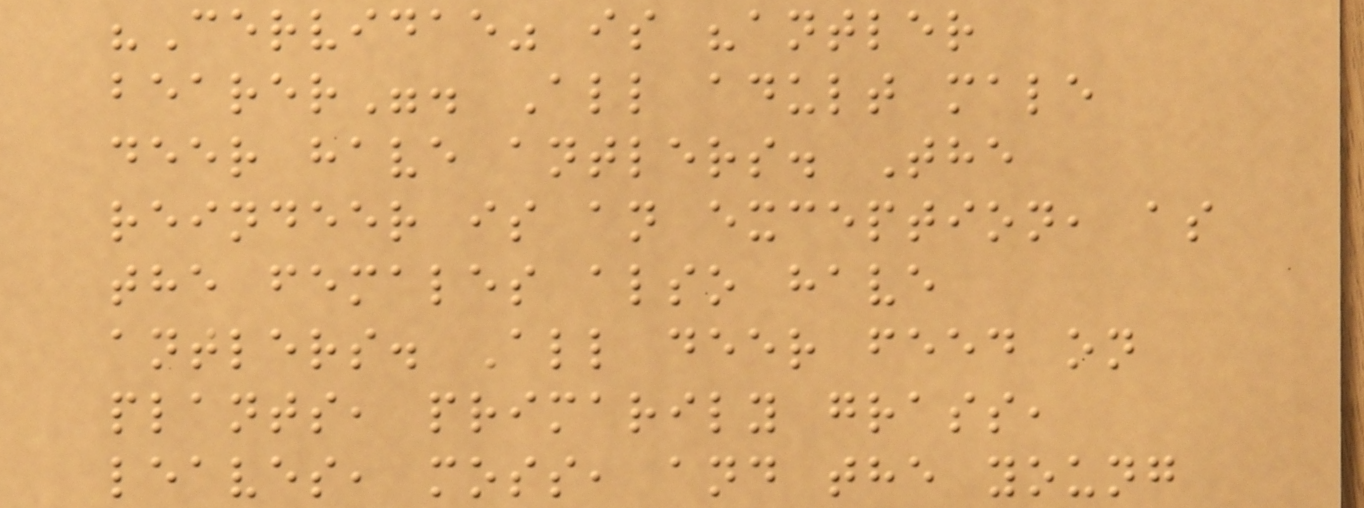"Cervidae" is "antler
bearer". All adult male
deer have antlers. The
reindeer is an exception, as
the females also have
antlers. All deer feed on
plants, primarily grass,
leaves, moss, and the young
